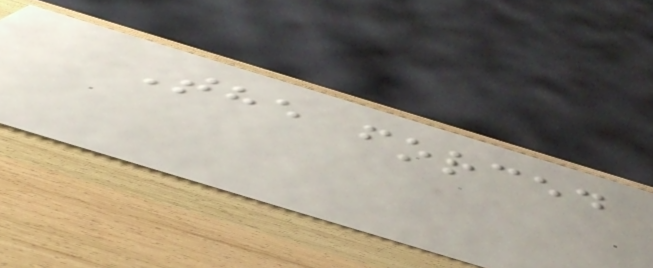The forced
